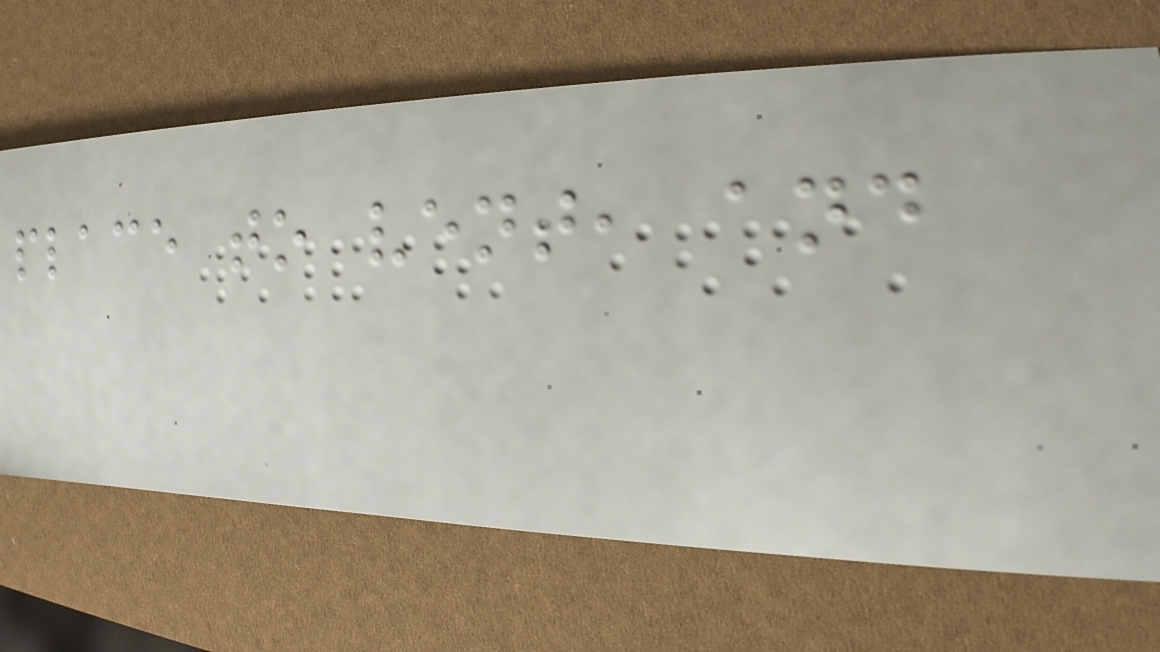place to vent, and
